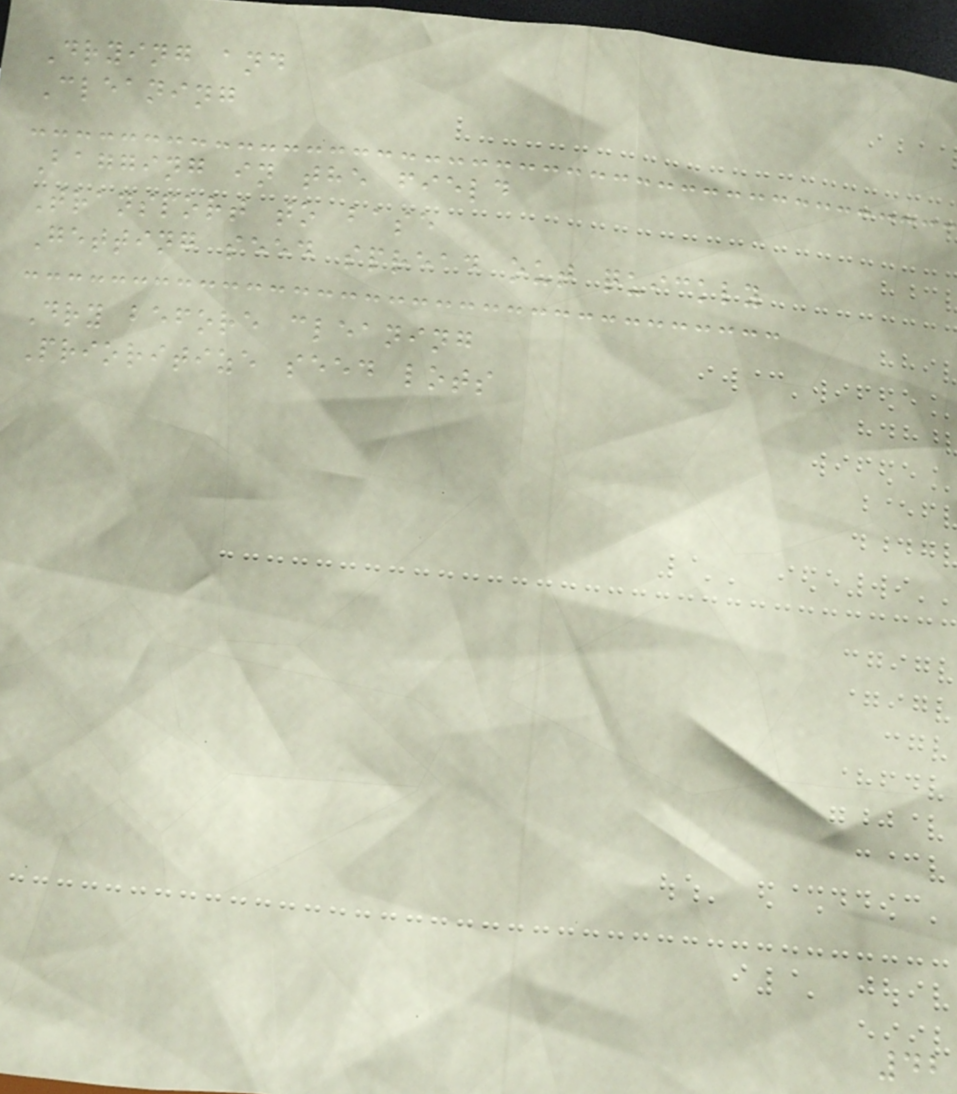Drying and
Cleaning
Bagging in the field
Transport to base
Getting seed spread out quickly
Dry before cleaning
Prioritize seed lots
42
